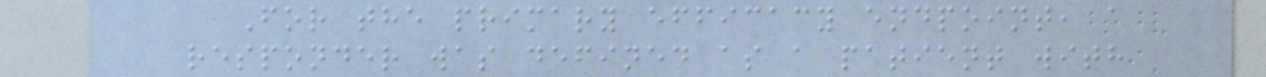For the primary efficacy endpoint, a
responder was defined as a patient with
